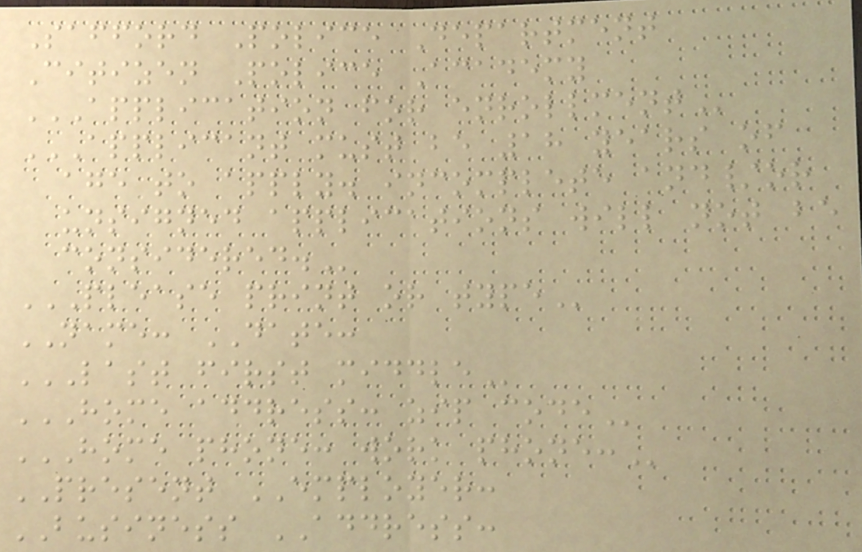Safford Police Department
Citizen Police Academy
APPLICATION FOR ENROLLMENT
APPLICANT MUST BE 18 YEARS OF
AGE TO APPLY. INCOMPLETE AND/OR
UNSIGNED APPLICATIONS WILL NOT BE
CONSIDERED.
PLEASE PRINT OR TYPE
NAME: DATE:
LAST FIRST MIDDLE
HOME ADDRESS: ZIP CODE
HOME PHONE: WORK PHONE:
PRESENT EMPLOYER:
BUSINESS ADDRESS:
